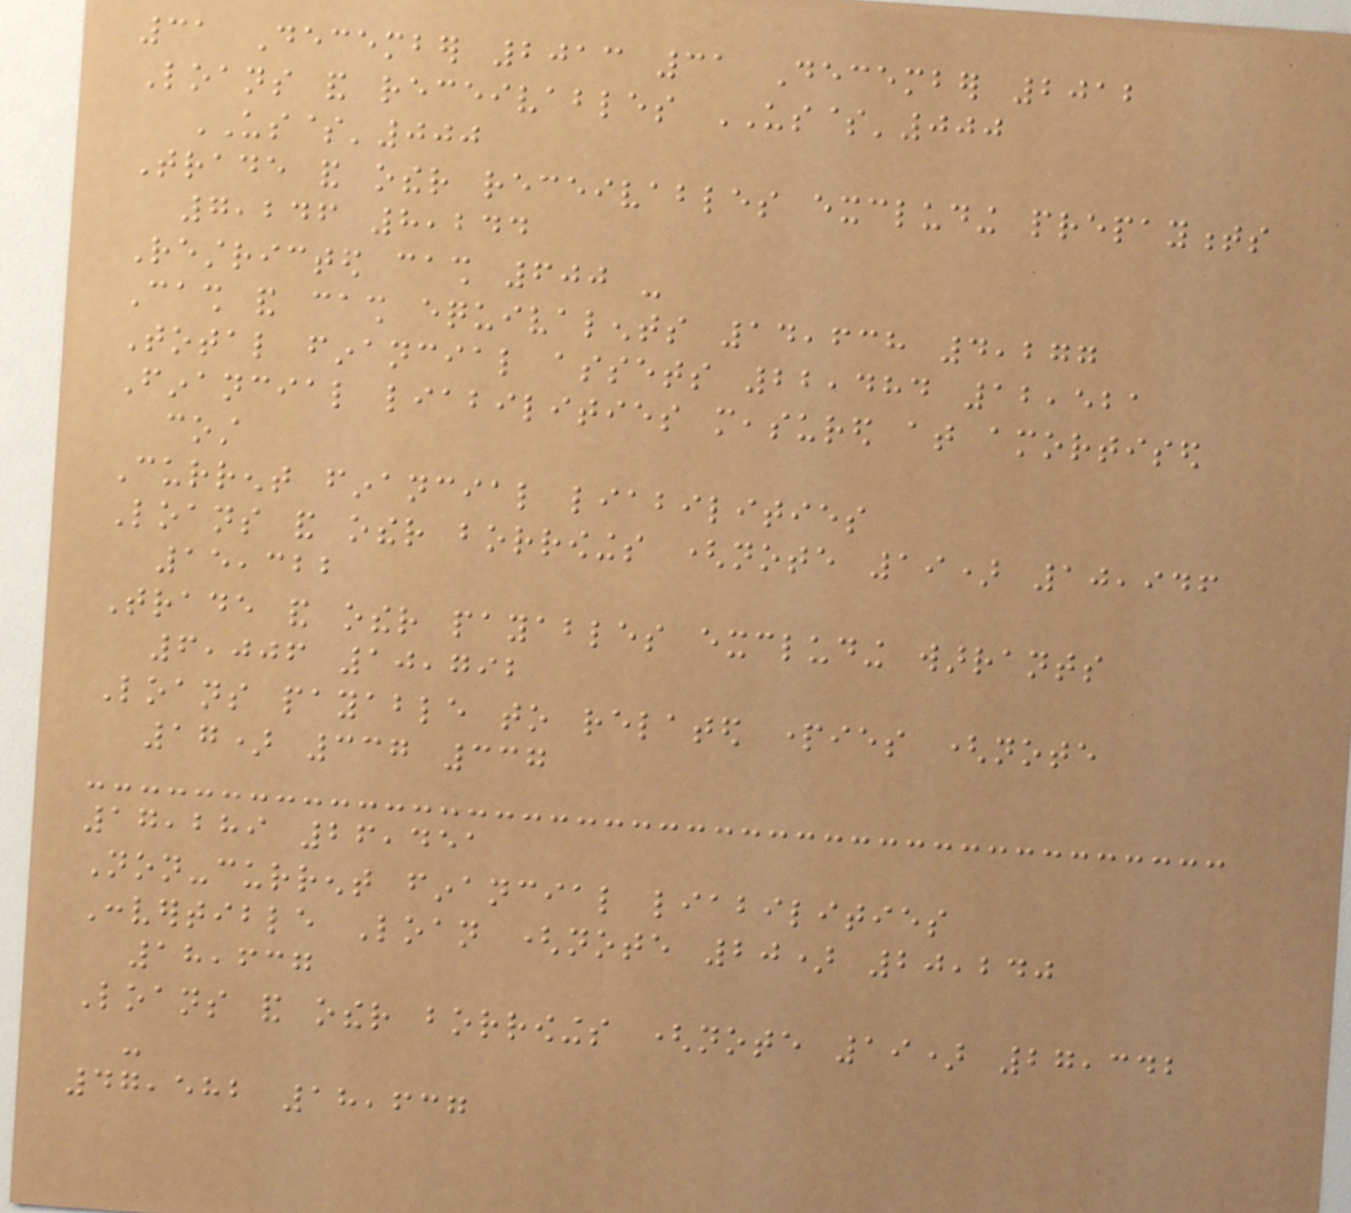31 December 2013 31 December 2012
Loans and receivables US$'000
US$'000
Trade and other receivables excluding prepayments
7,246 8,244
Restricted cash 600 -
Cash and cash equivalents 14,638 4,277
Total financial assets 22,484 12,521
Financial liabilities measured at amortised
cost
Current financial liabilities
Loans and other borrowings (note 19) 10,946
15,322
Trade and other payables excluding warrants
6,006 10,792
Loans payable to related parties (note
17) 337 337
17,289 26,451
Non-current financial liabilities
Convertible Loan (note 20) 20,240
18,637
Loans and other borrowings (note 19) 27,342
-
47,582 18,637
